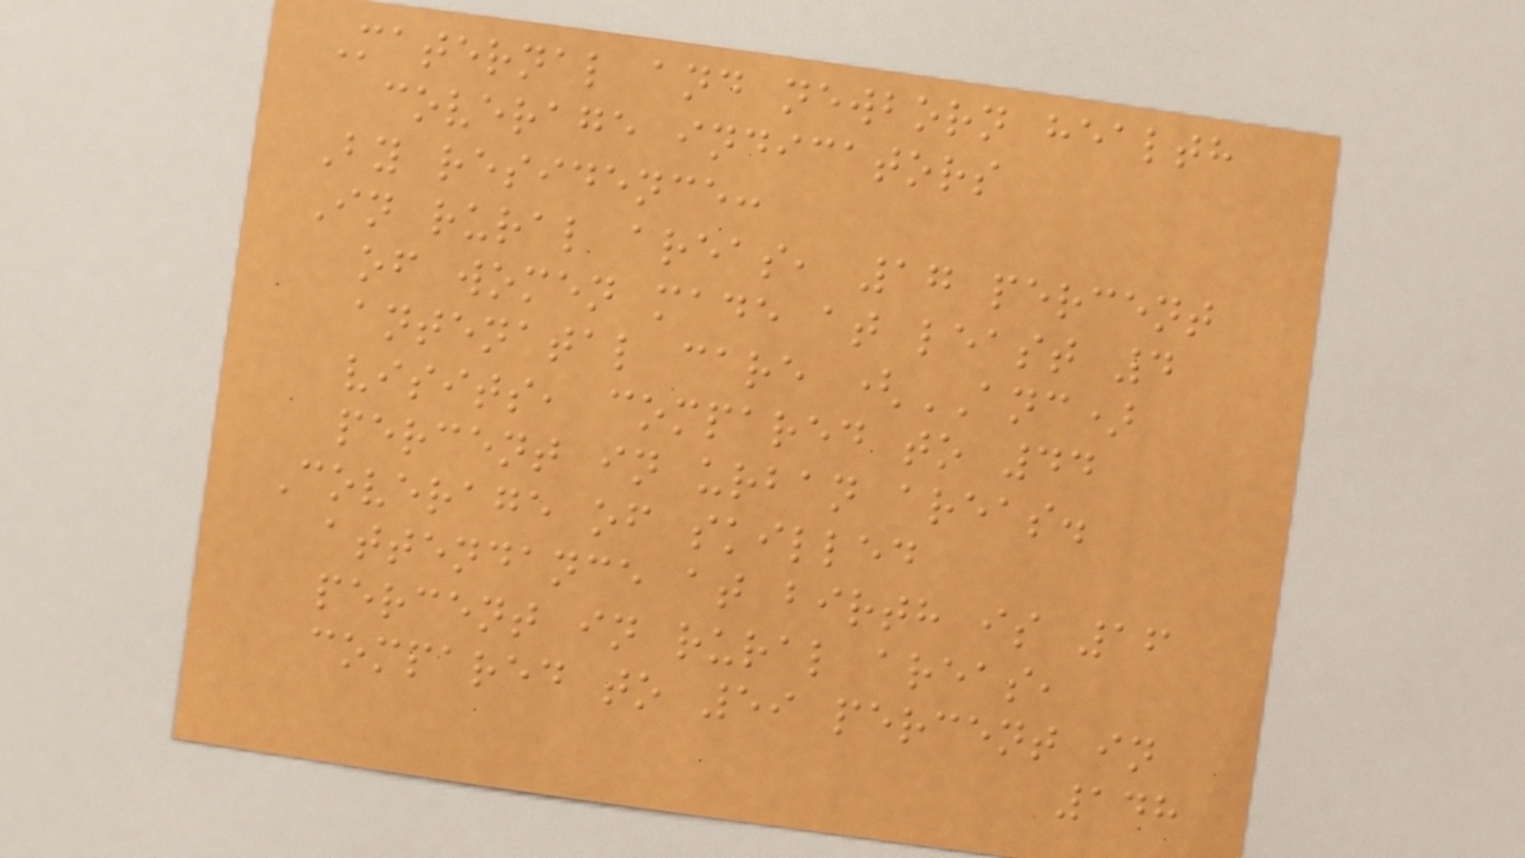Maternal and newborn health
coverage indicators
By residence:
In rural areas, 17 percent
of women made at least 4
antenatal care (ANC)
visits, compared to 44
percent in urban areas.
Coverage of skilled
attendance at birth is 16
percent in rural areas,
compared to 59 percent in
148
